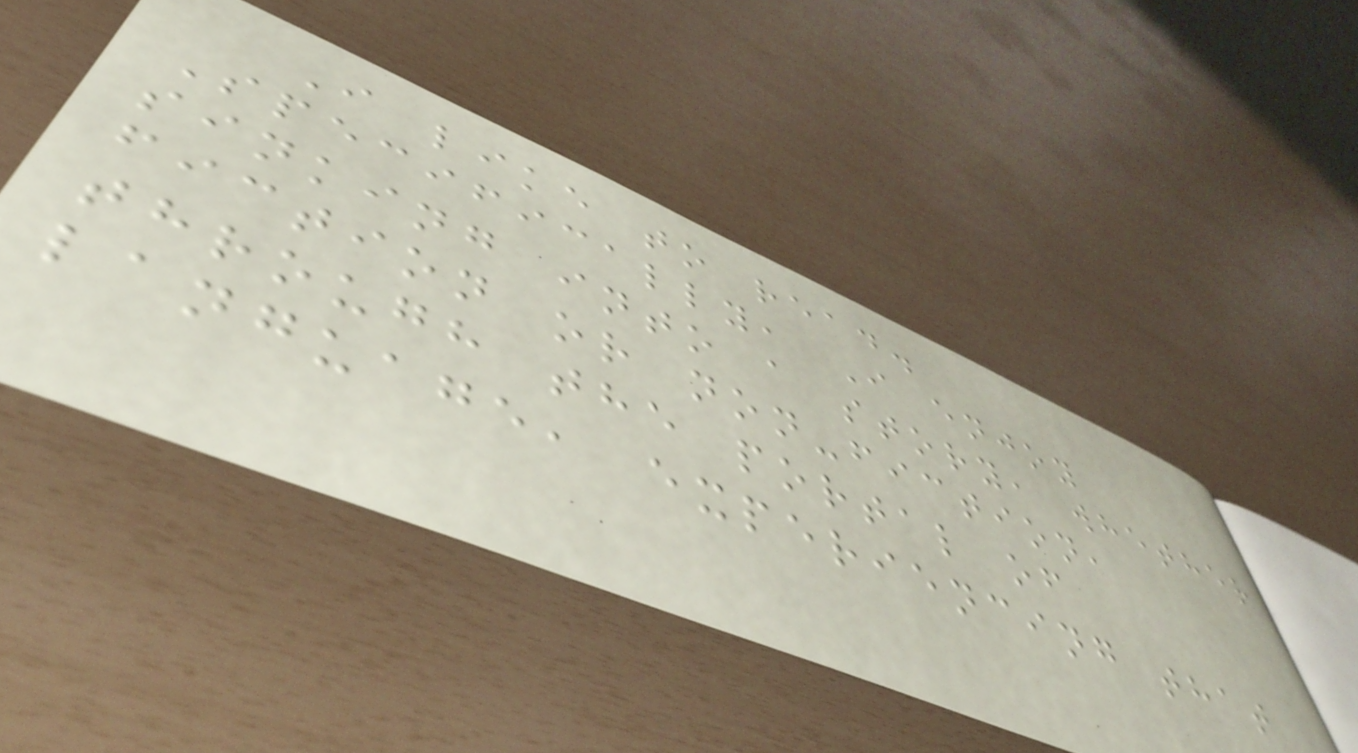I like to read.
Specifically, I enjoy
sinking into a story, whether
fiction or non-fiction,
through the portal of
language, experiencing that
